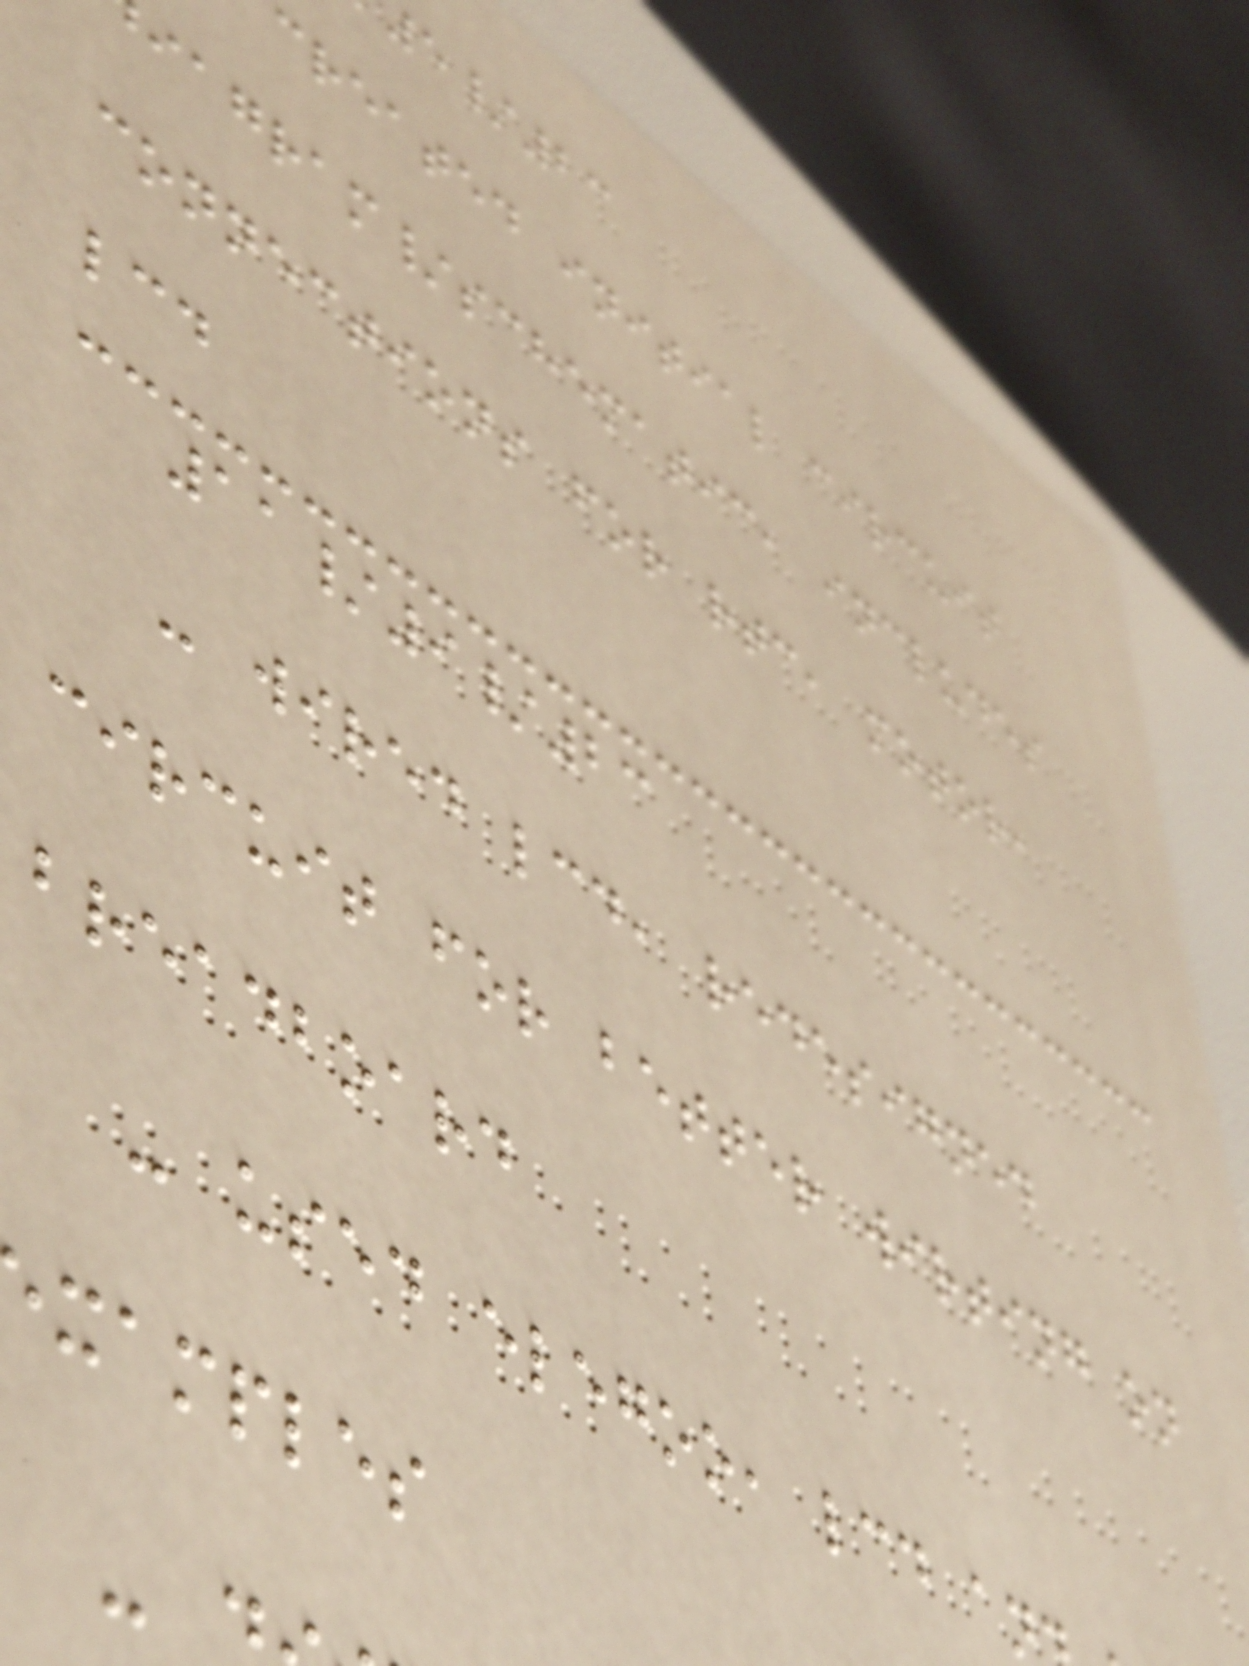/23
created initial circuit
iagram/schematic, includes
connections for rtc, motor,
lcd
11/9/23
- wired lcd, redesigned
circuit for better wirting on
breadboard
- used elegoo, lcd an
xamples
